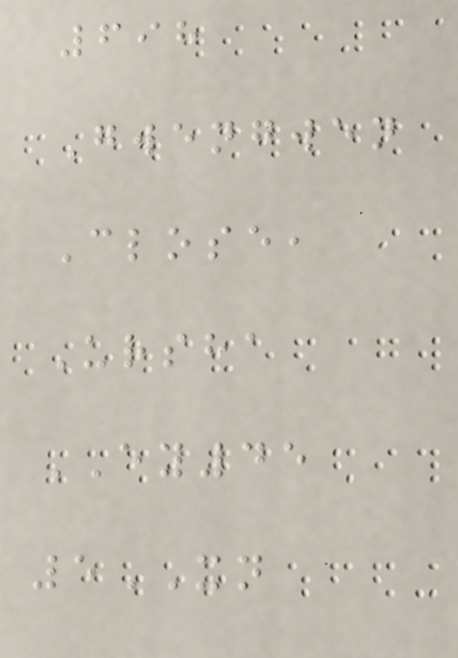698
Gwengwen
Close,
Ursha
EY45
5XN
